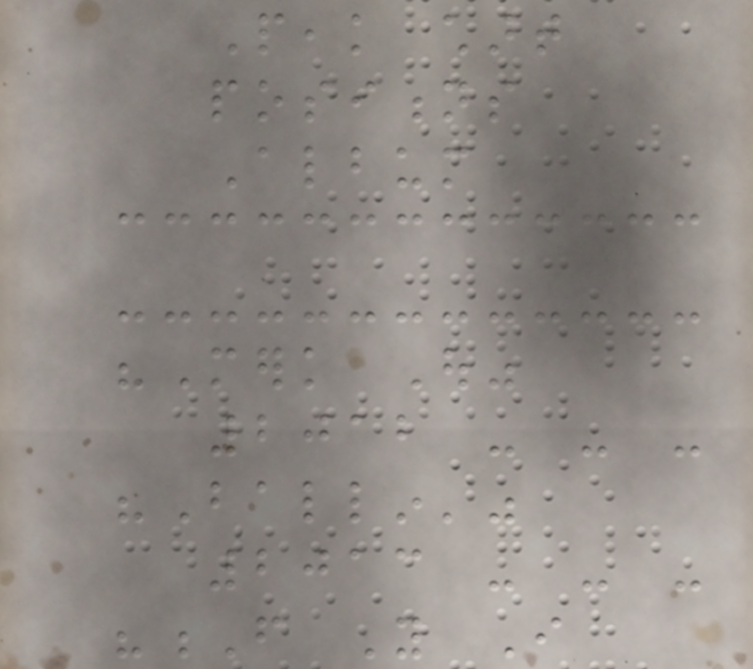Peak chart
positions
Album
"Merk Out"
2012 - - -
"Ballin'"
2013 - - -
"F You I
